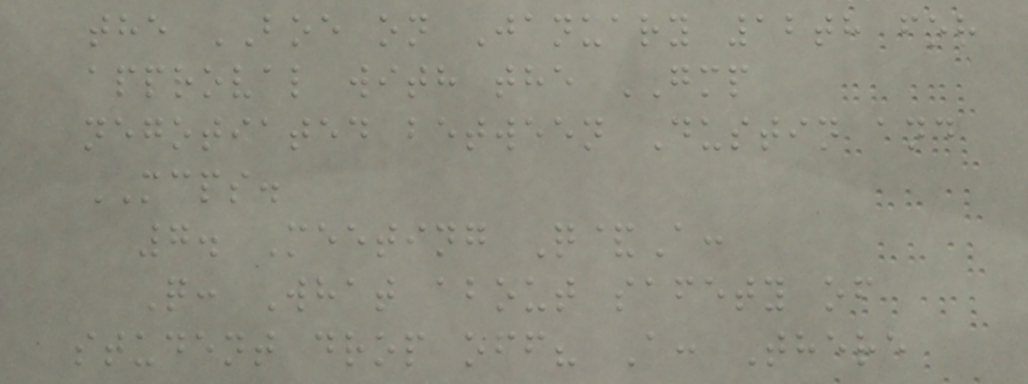the BOE on January 12th for
approval with the GMP
negotiated between Dustin and
MCPS.
7. Meeting Q&A:
Q: What about safety of
student drop off? A: There
